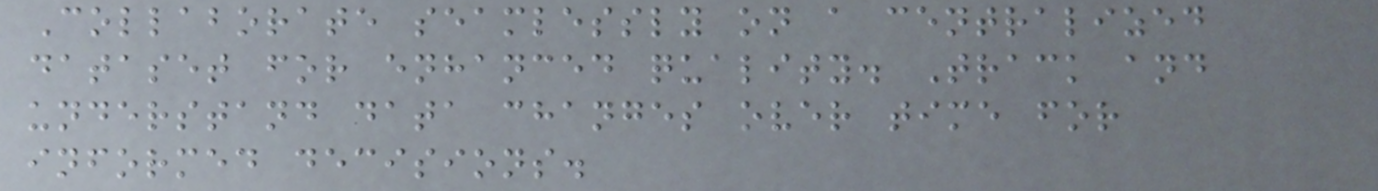Collaborate seamlessly on a centralized
dataset for enhanced quality. Track and
understand data changes over time for
informed decisions.
